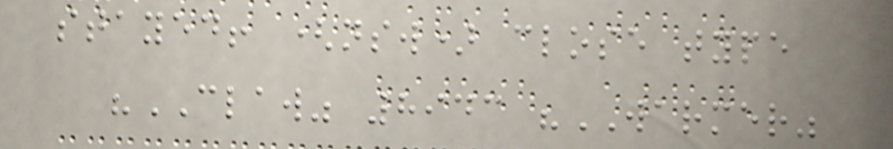stayed! (nsw) close type
"CLAW" 8943 "WARMER"
